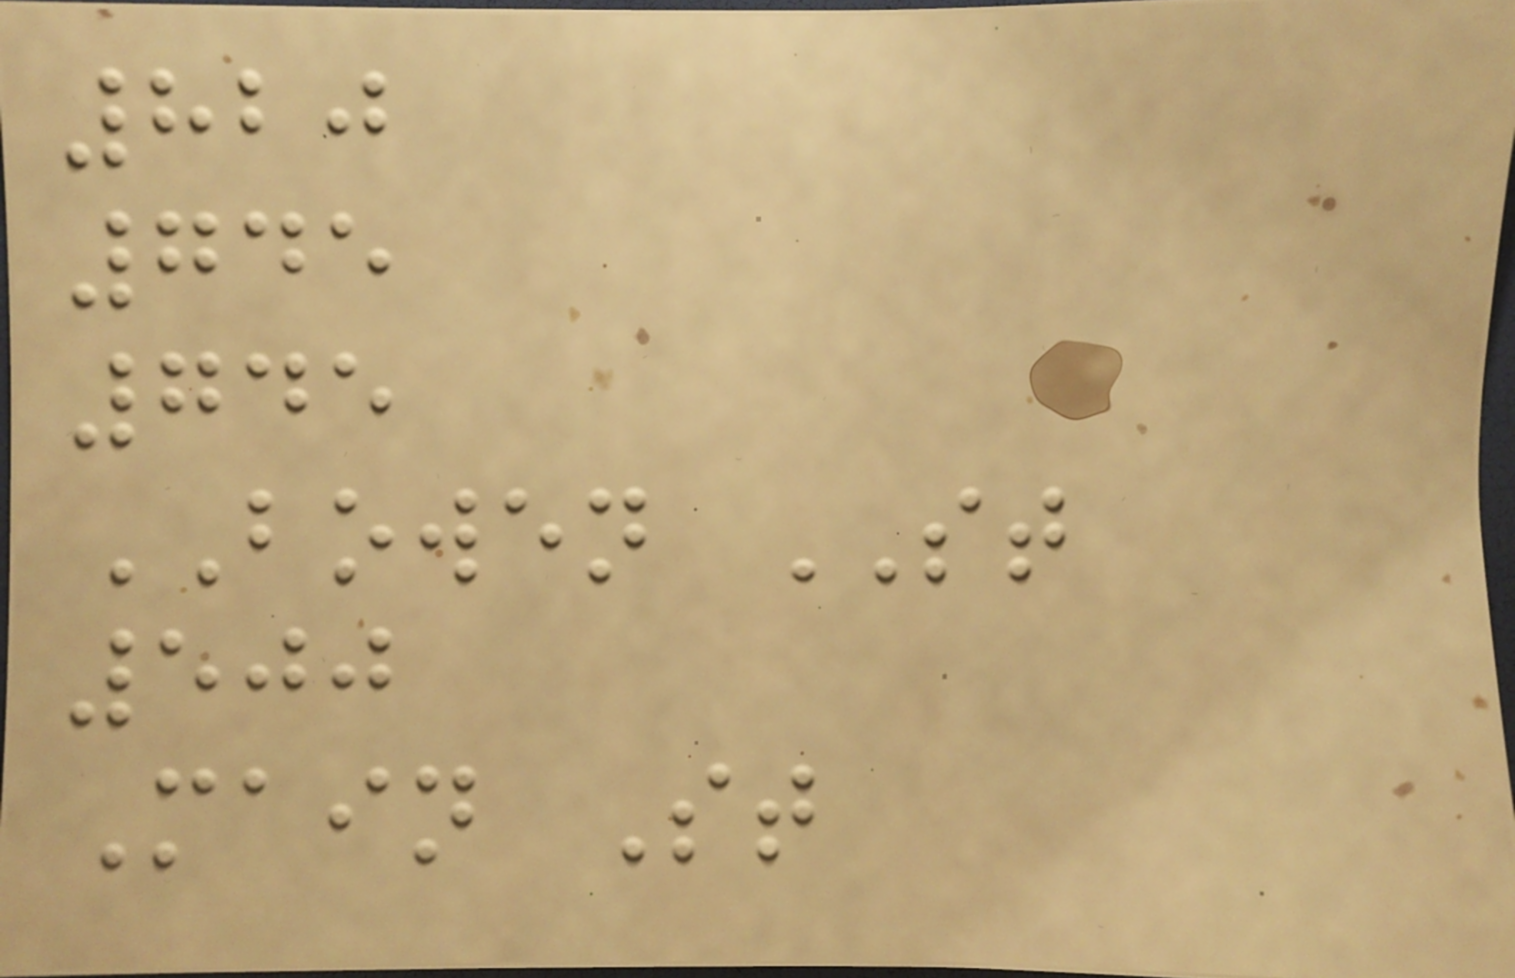820
745
745
BOWEN ST
500
Main St
